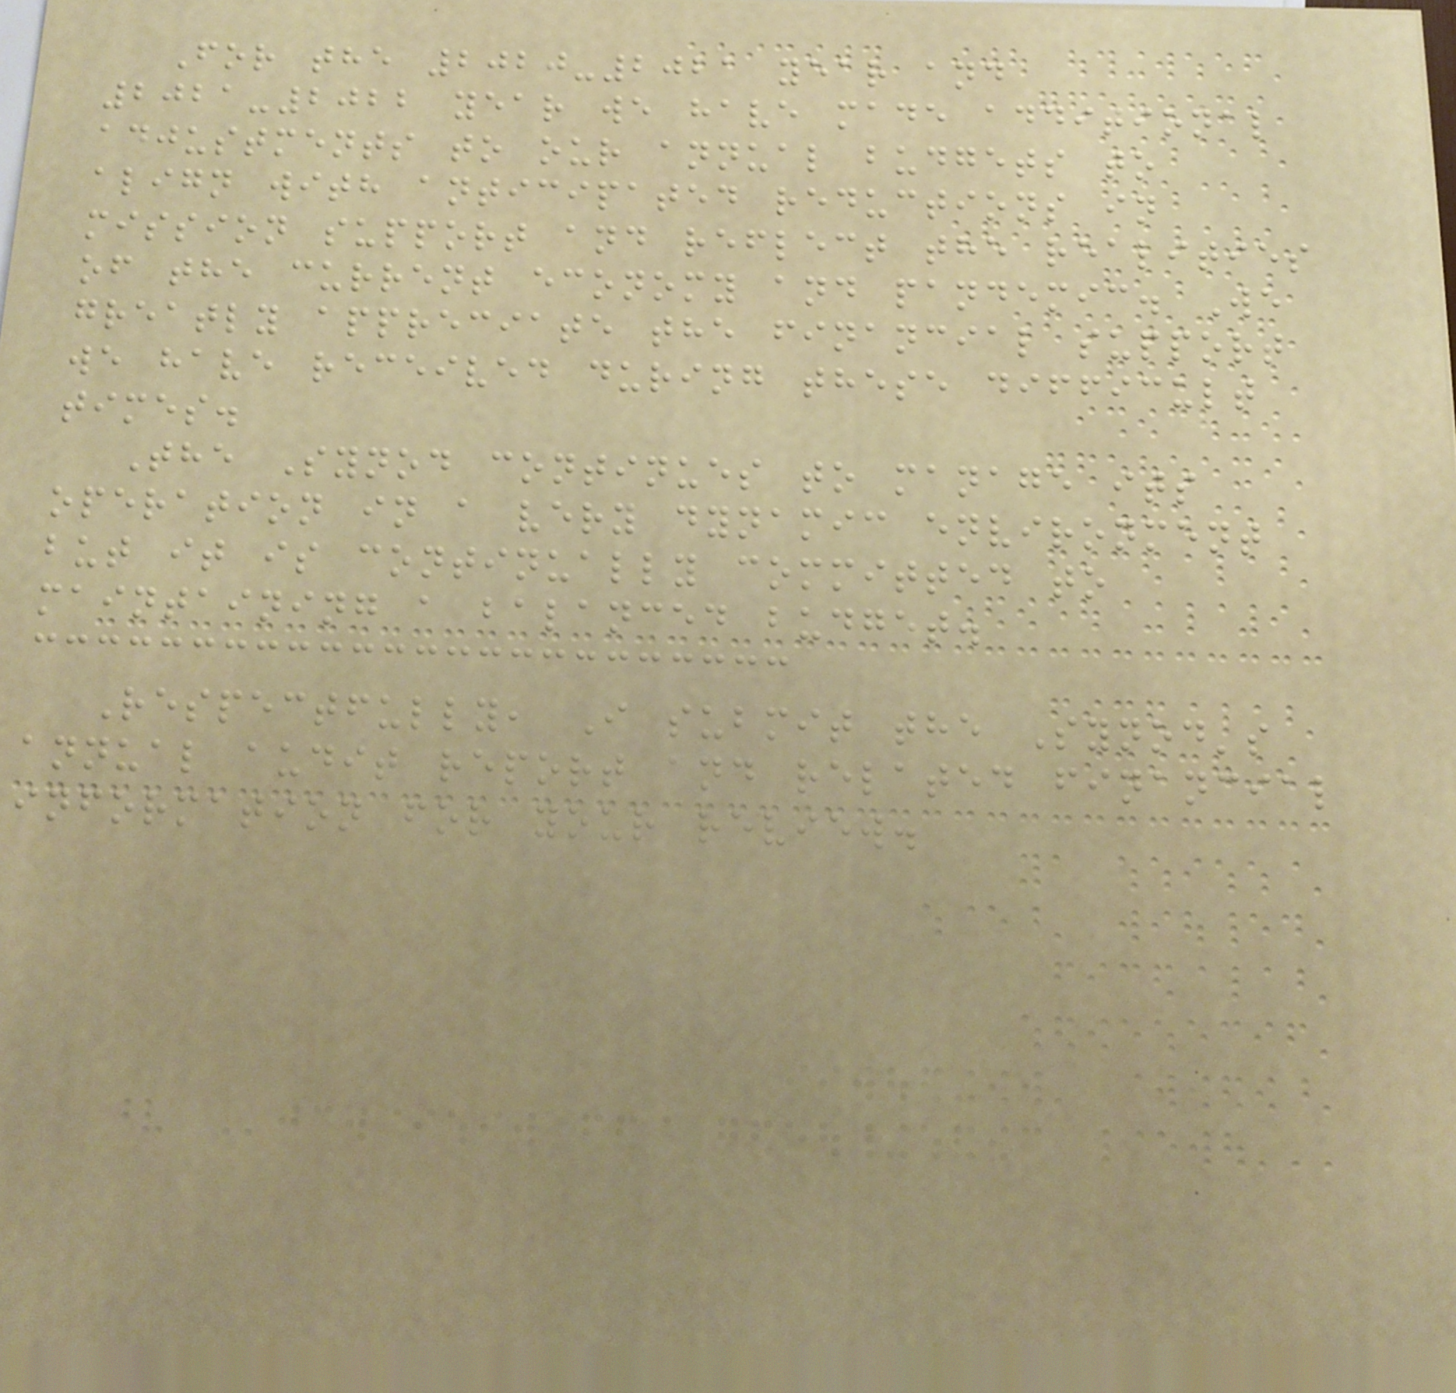For the 2020-2021 year and
2021-2022 year we have made additional
adjustments to our annual budgets to
align with anticipated reductions in
mission support and reflect the realities
of the current economy and pandemic. We
greatly appreciate the financial support
we have received during these difficult
times.
The Synod continues to manage its
operation in a very dynamic environment
but it is continually committed to
maintaining a balanced budget.
Respectfully, I submit the Synod's
annual audit report and related financial
information for your review.
